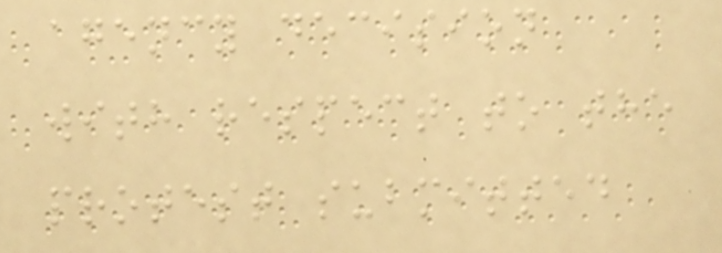agency decision
with respect to the
protest submitted
